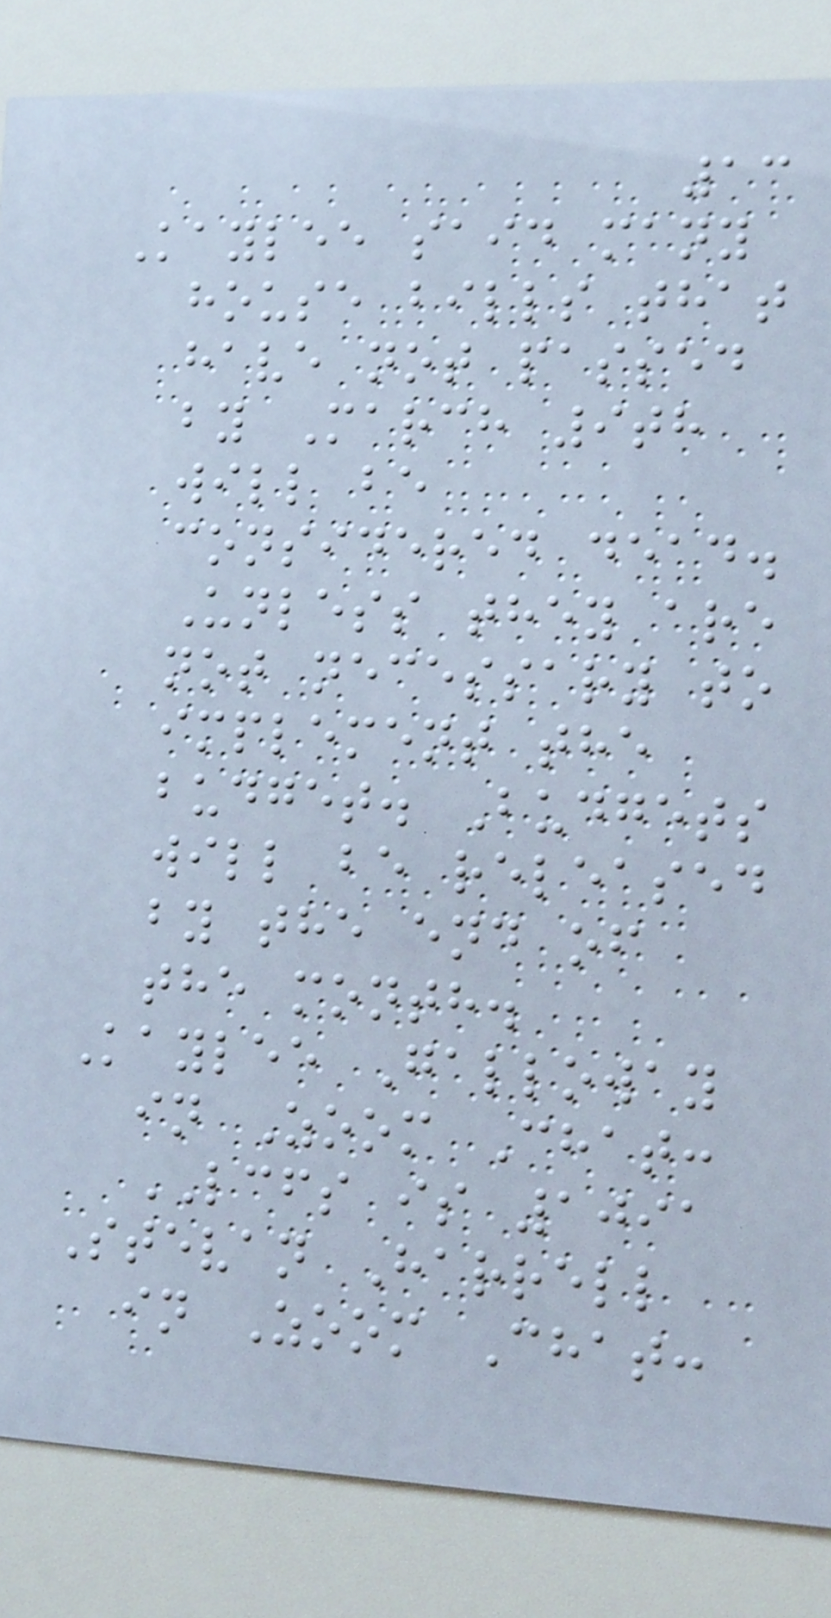13
Kaylee said many
house bills that
have not passed
by March 9th
will be
considered dead.
Unless they are
not necessary to
implement the
budget. Budgets
will be released
by the end of
the month.
Kaylee Galloway
in Zoom Chat:
LCFS is 1091
Stevan Harrell
in Zoom Chat:
